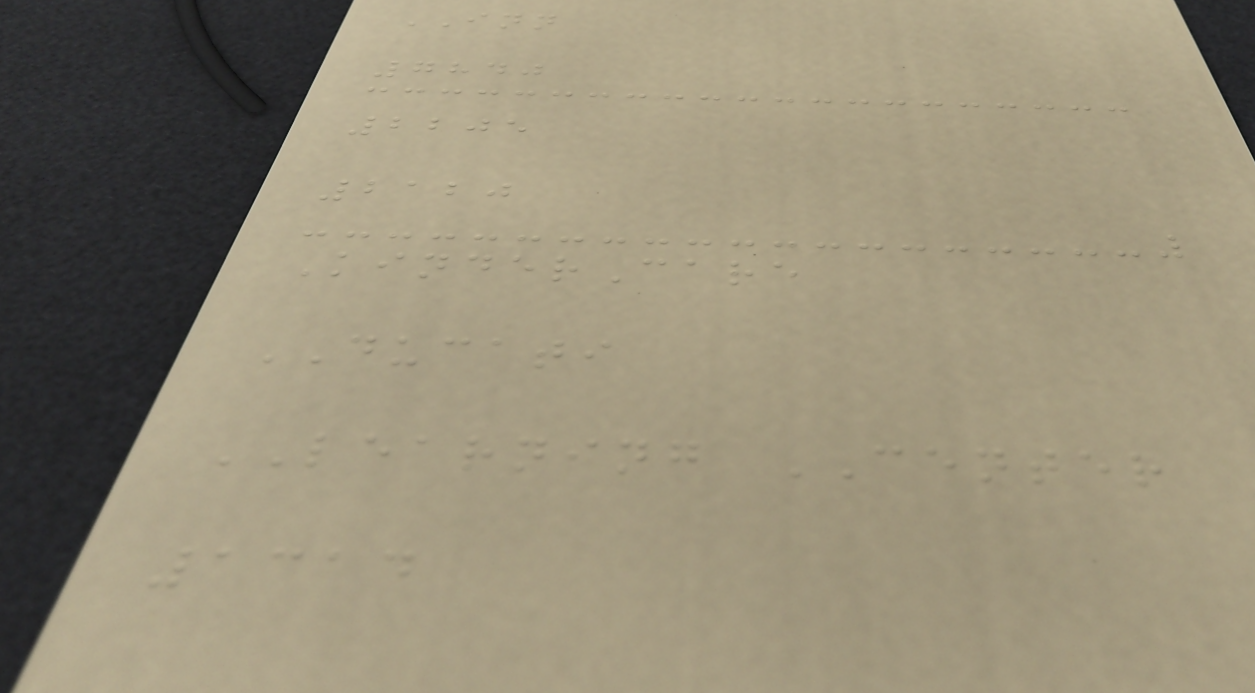INN
7840
2205
2120
KinderCare
DUCATI
LEARNING CENTER
1314
